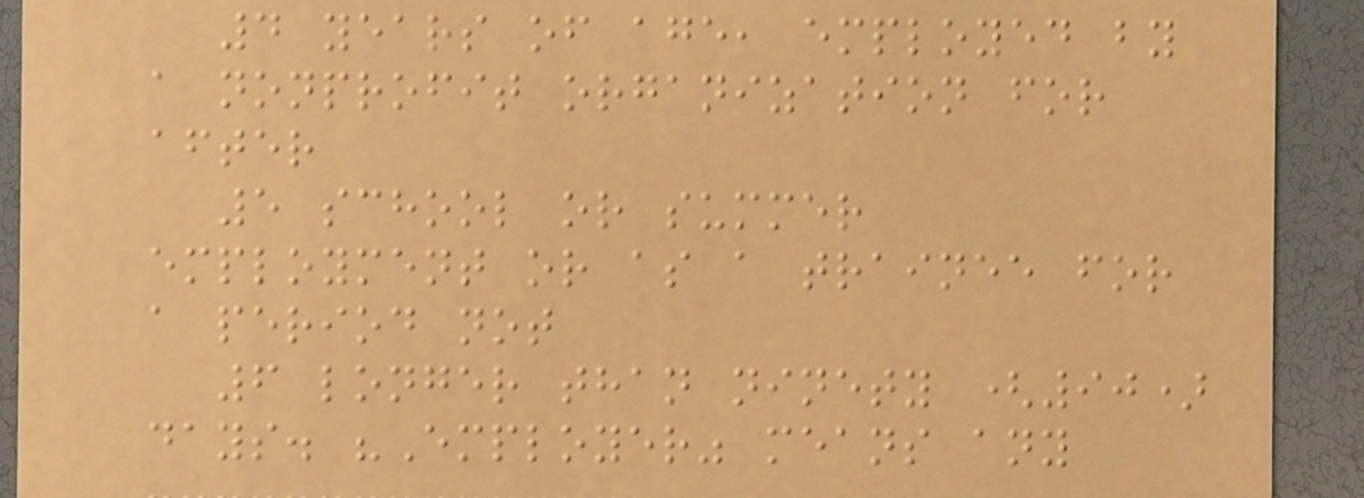4 years of age, employed by
a nonprofit organization for
after
5 school or summer
employment or as a trainee for
a period not
6 longer than ninety (90)
days. "Employer" means any
